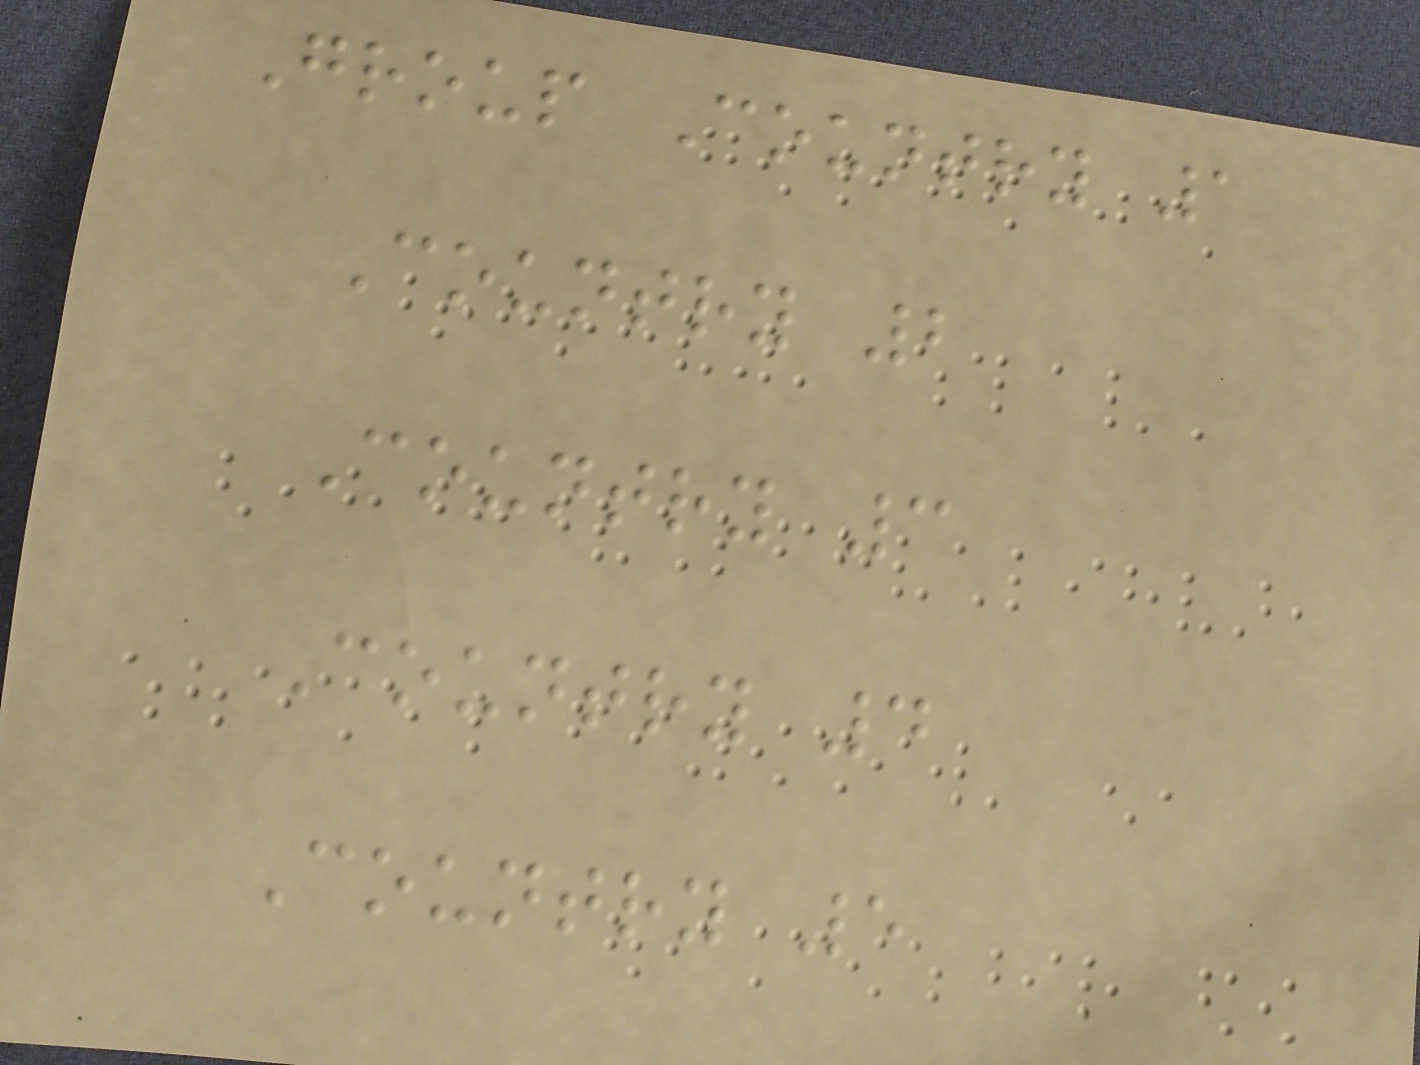Group Country 1
Country 2
Country 3
Country 4
Country 5
